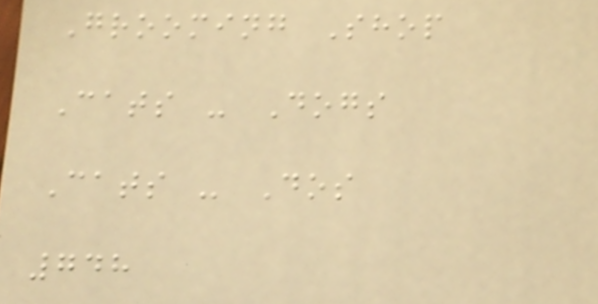Grooming Shop
Cats - Dogs
Cats - Dos
748
